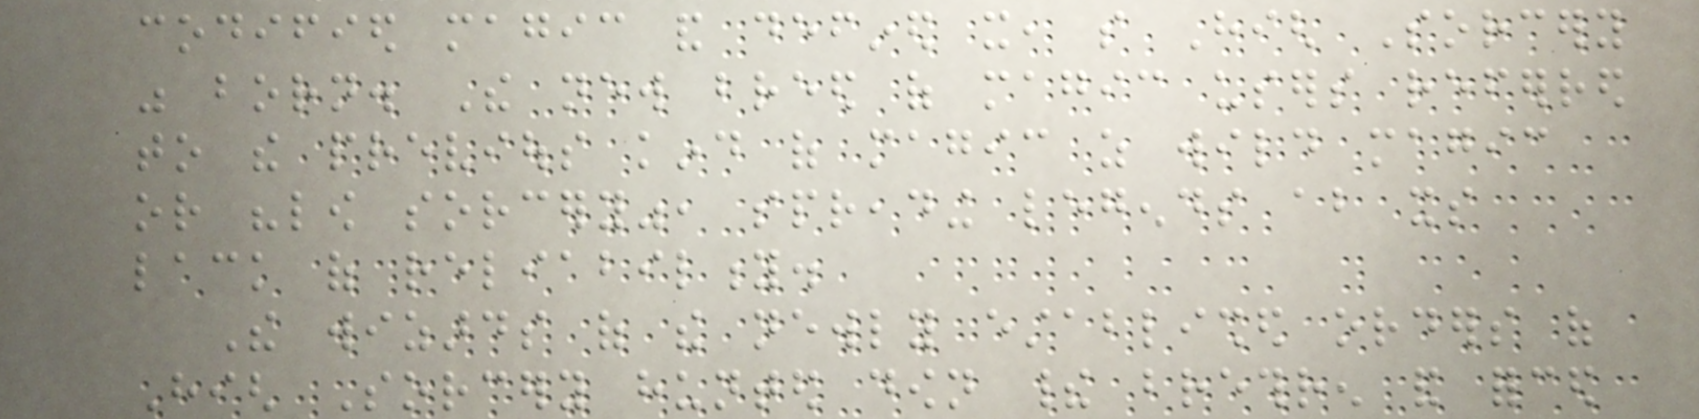codified magic and defined it, so High Sorcery
was born. The new breed of magic users referred
to the previous kind of magic as wild magic
or "low sorcery", spreading legends about its
lack of reliability.
The wizards of the newly established orders of
High Sorcery hunted down their brethren and forced
